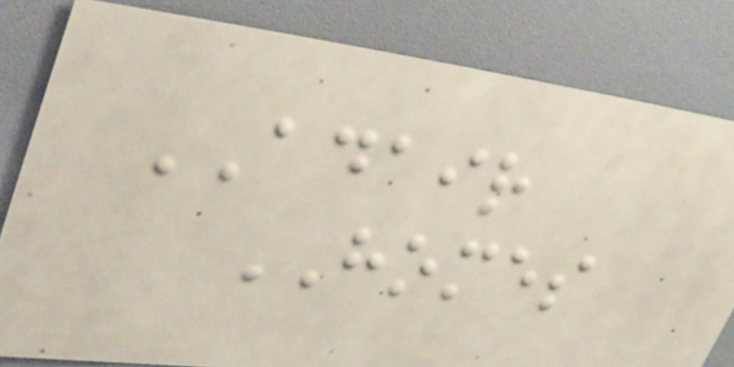ADAIR
HOMES
